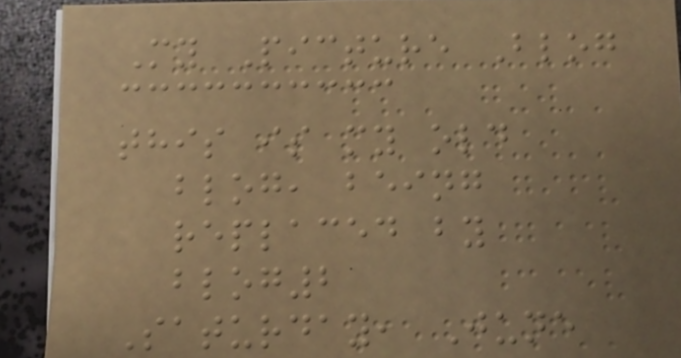My Picture Blog
this is my old
blog, being
replaced by
blog2
Saturday, June
